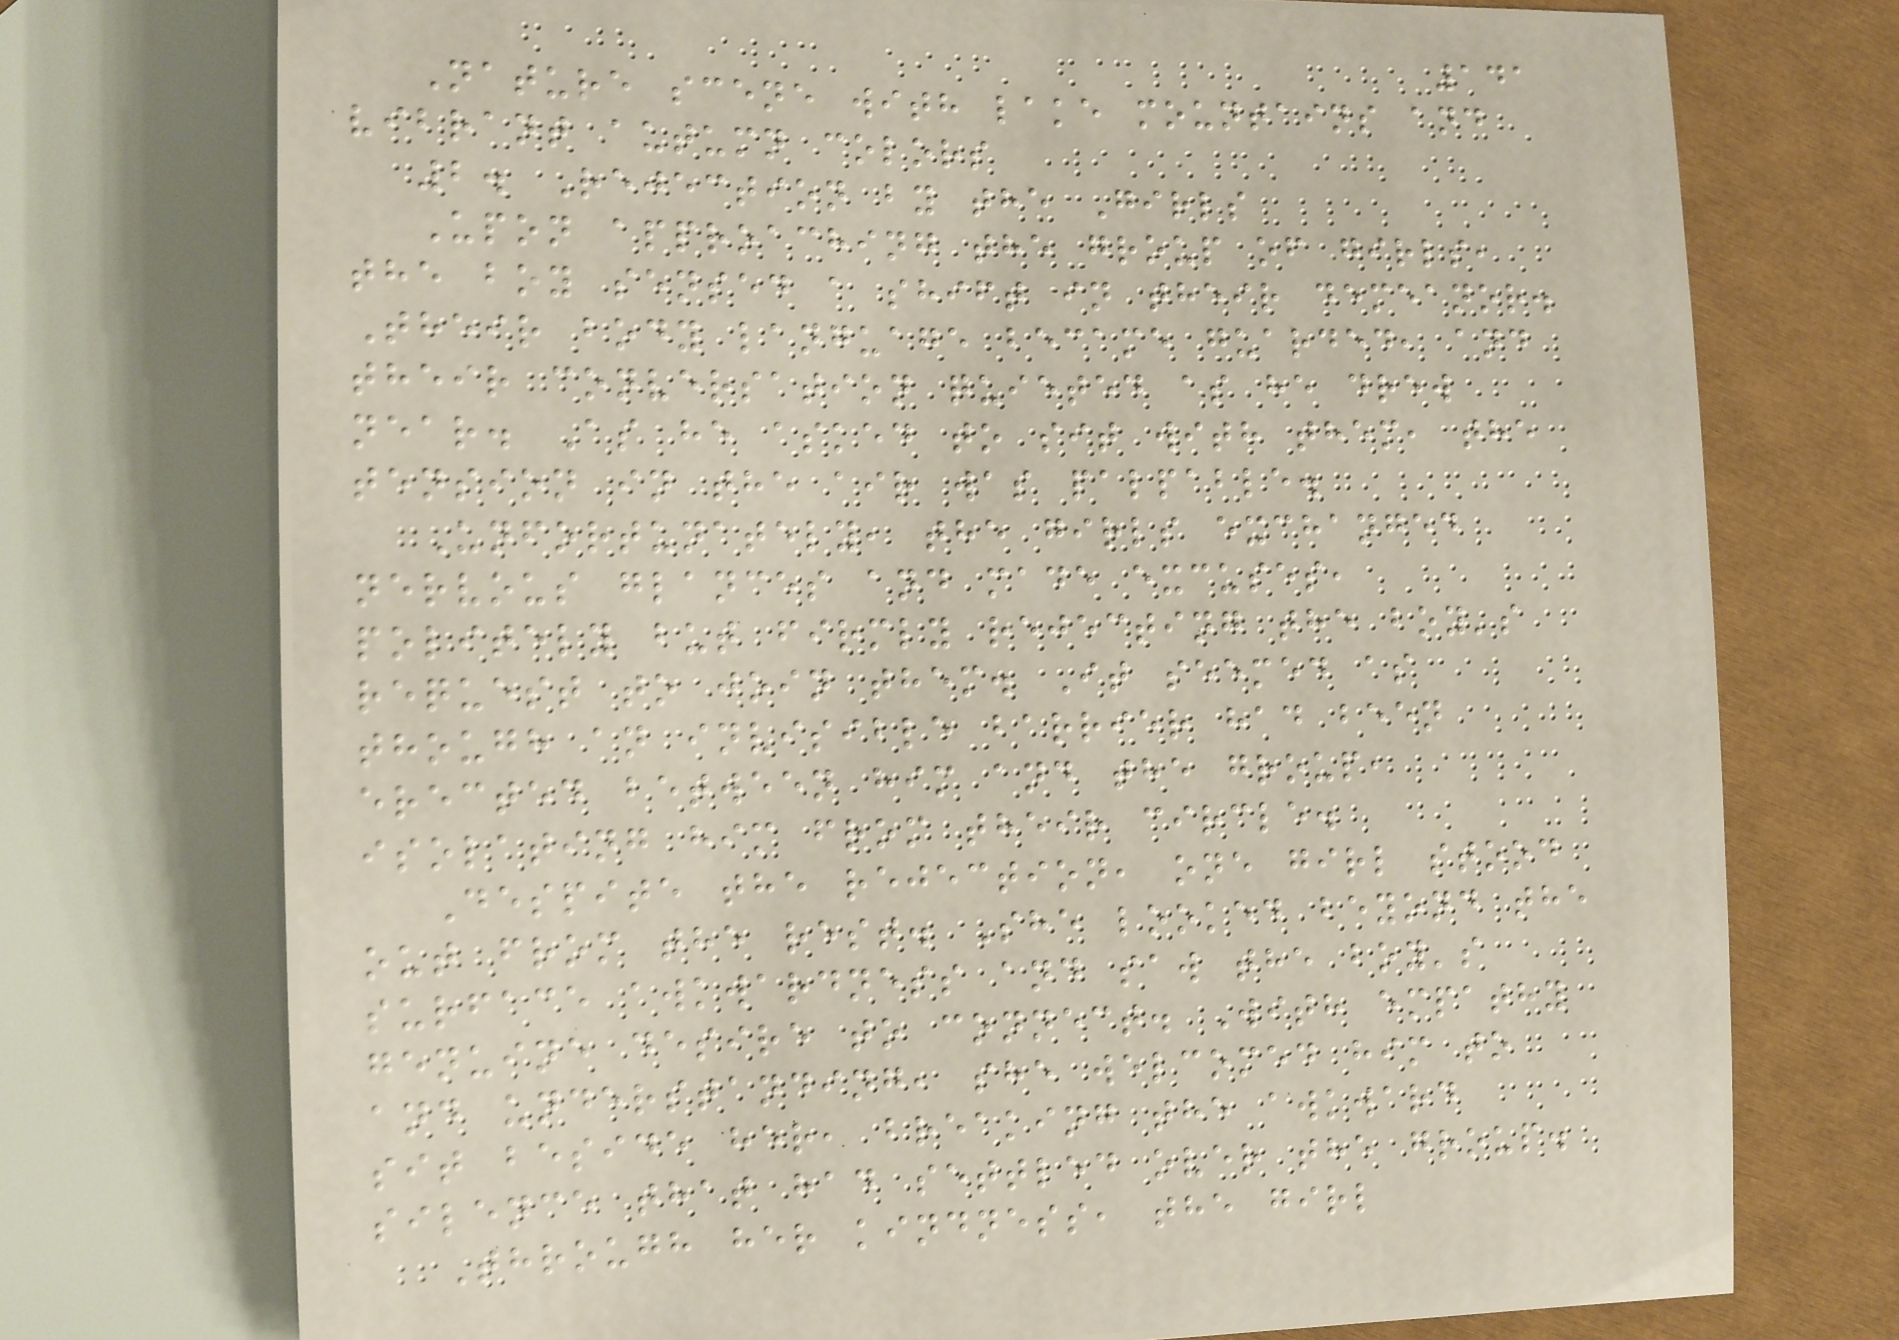141
Nature scene with lake mountains and
vibrant autumn colors
2. Rejection by the Girls
Upon approaching the group of girls,
the boy sensed a shift in their demeanor.
Their body language became guarded, and
their conversation quieted as he drew
near. As he asked to sit with them, the
tension in the air was palpable.
Unfortunately, the girls exchanged
nervous glances and made excuses,
politely but firmly rejecting the boy's
request to join them. It seemed as
though an invisible barrier had been
erected between him and the group,
isolating him from their circle.
Despite the rejection, one girl stood
out from the rest. She looked beyond the
surface awkwardness and saw the boy's
genuine desire to connect. With empathy
and understanding, she welcomed him to
sit beside her, breaking the awkward
silence that had settled over the group.
Through her kindness, the girl
